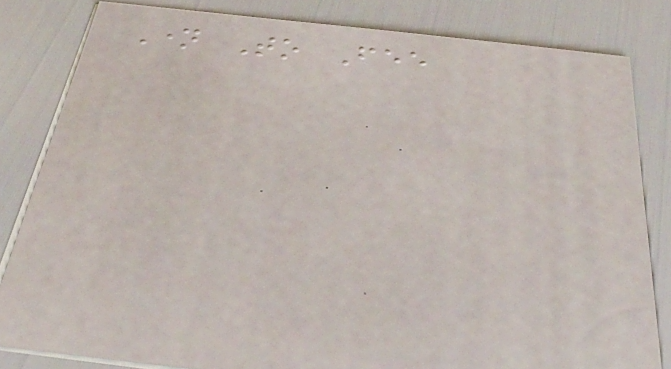Name To Fee
